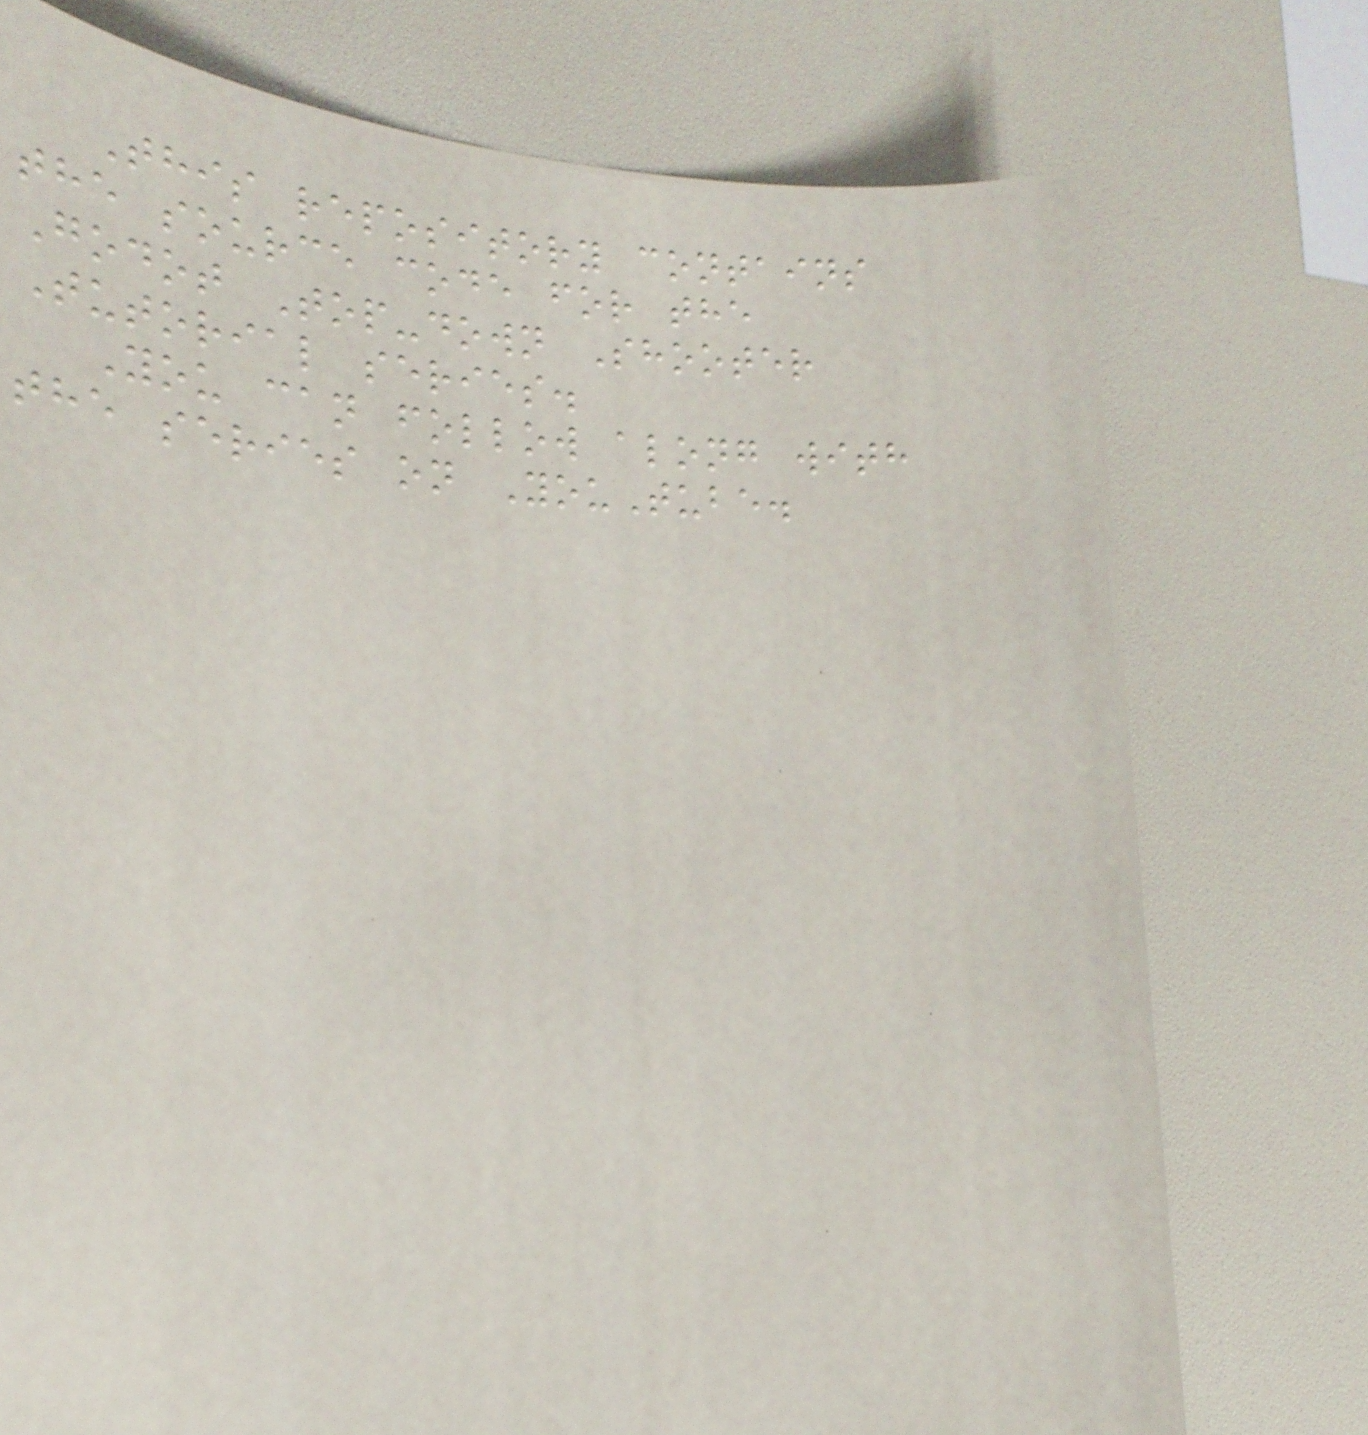This repository contains
the source code for the
Godot Top-down Shooter
Tutorial series.
You can follow along with
the series on YouTube.
